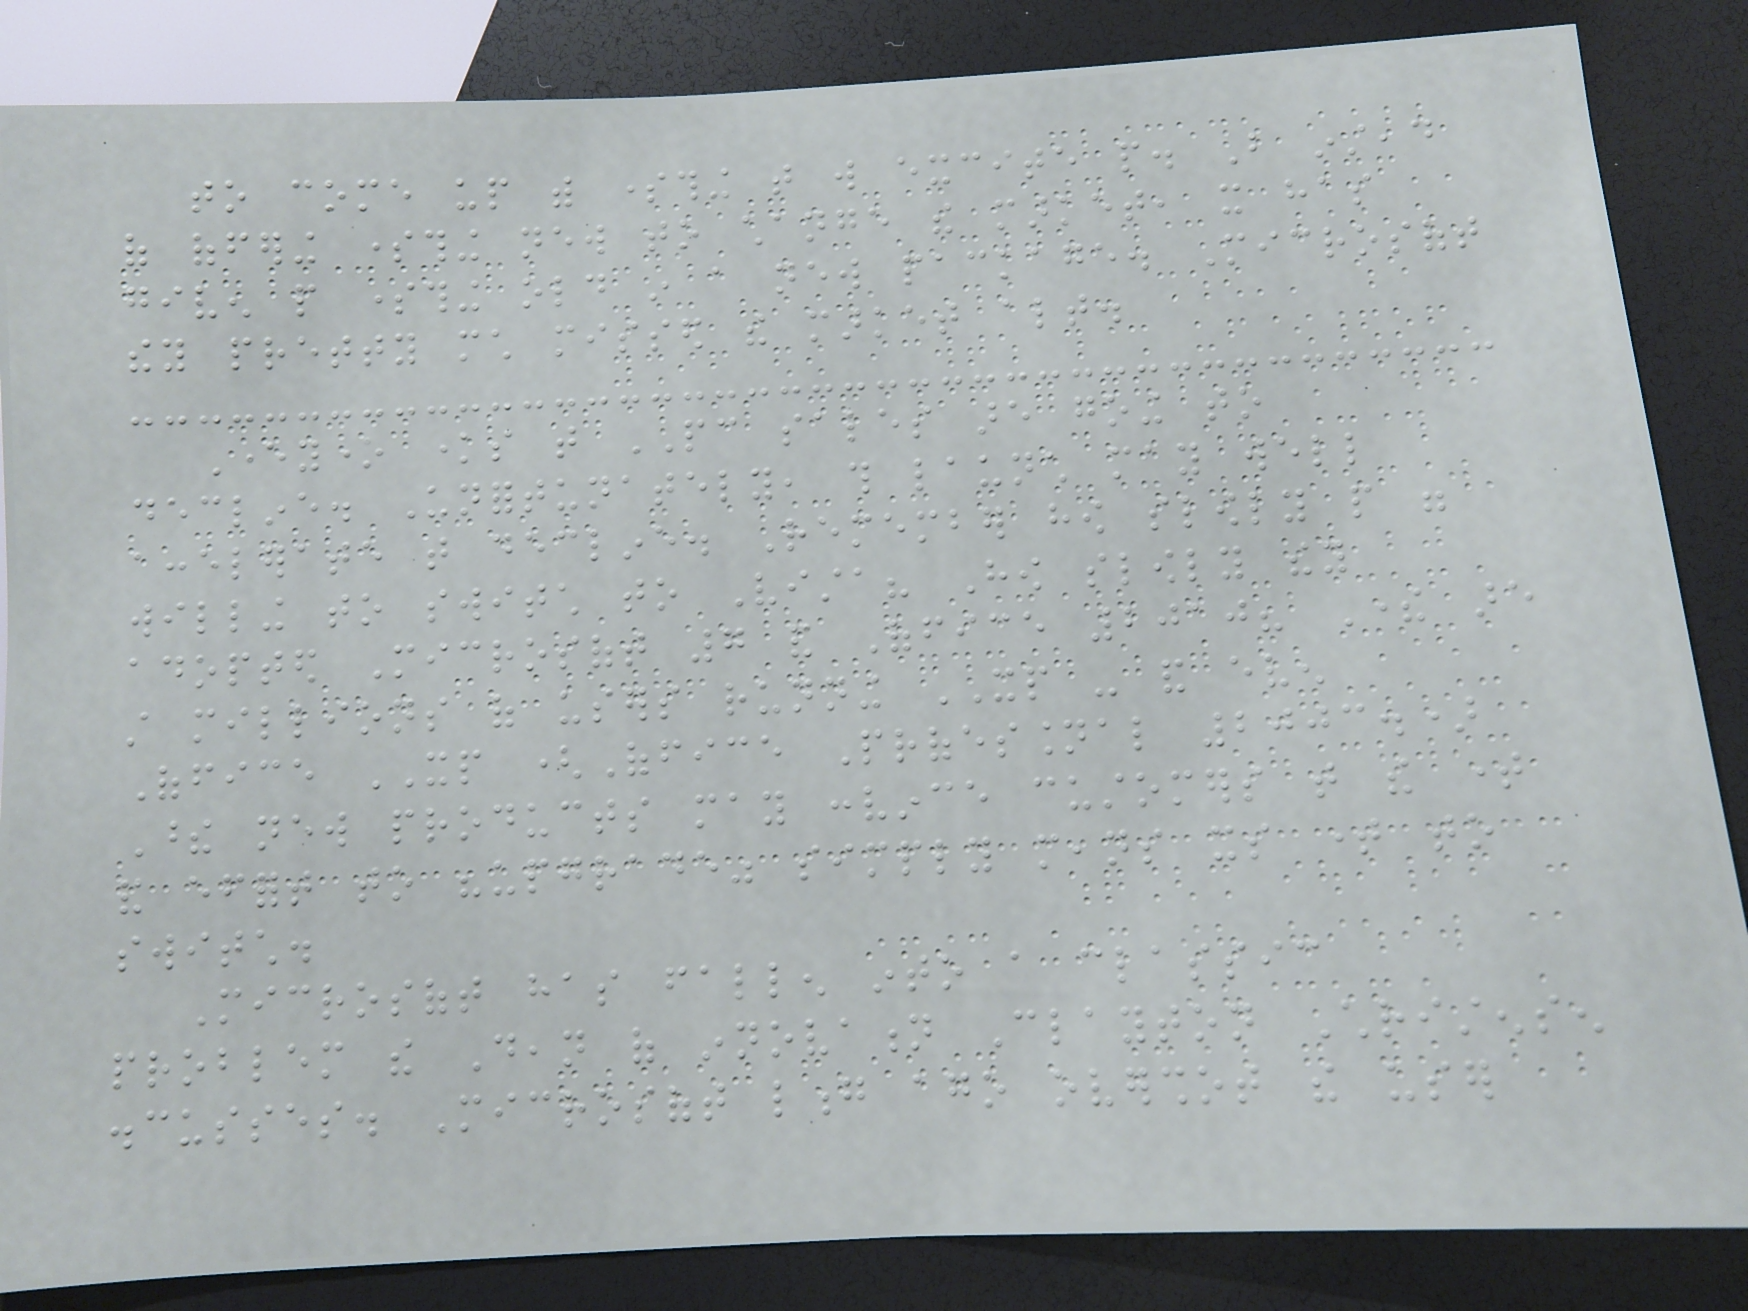to come up with something that will excite people. But instead
of offering something new to change the market, it has
given people something old in a new package. Microsoft
they pretty much missed the market altogether.
Everyone knows that PC sales are going to
decline. Unfortunately, this launch may well
accelerate that decline. Remember how slowly people were
willing to switch to Vista? How slowly they
adopted Microsoft 7 and Office 2010? There are
still millions of users running XP - and even
Office XP (Office Professional 2003.)
These new products may convince customers that the time
and effort to "upgrade" simply means its time to
switch.
Microsoft has fallen into a classic
problem the Dean of innovation Clayton Christensen
discusses. Microsoft long ago overshot the user
